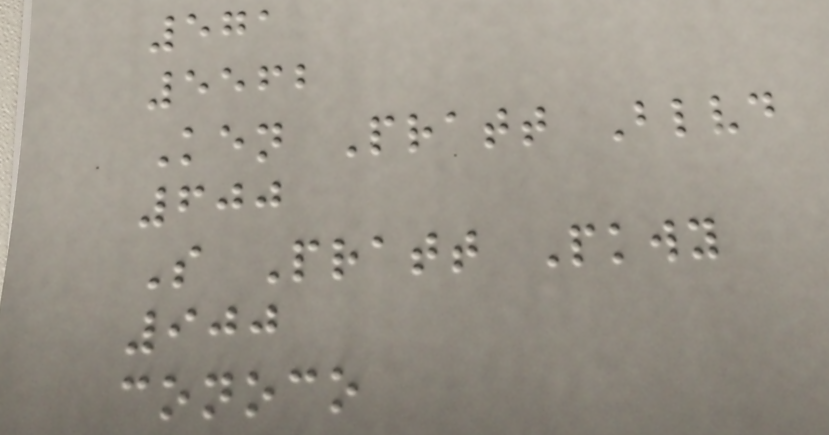571
5562
Ken Pratt Blvd
600
S Pratt Pkwy
900
conoco
